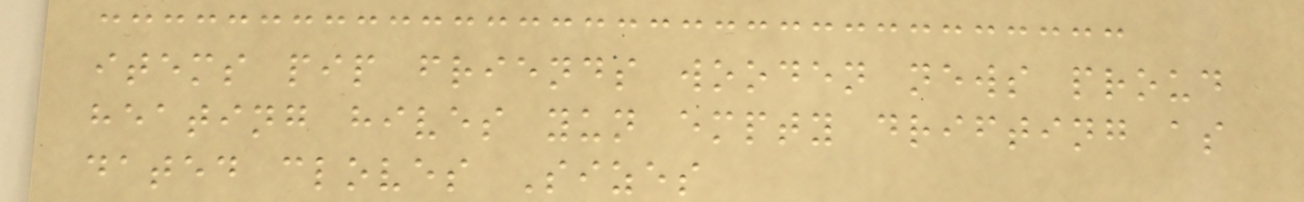items pip friends wooden news proud
heating hives yun empty drifting as
dated cloves Sizes
